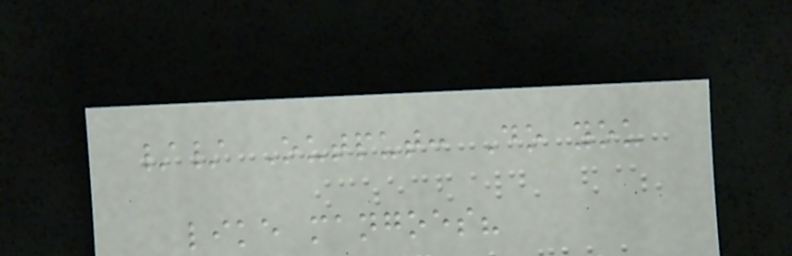// Output: Do you
like mangoes?
